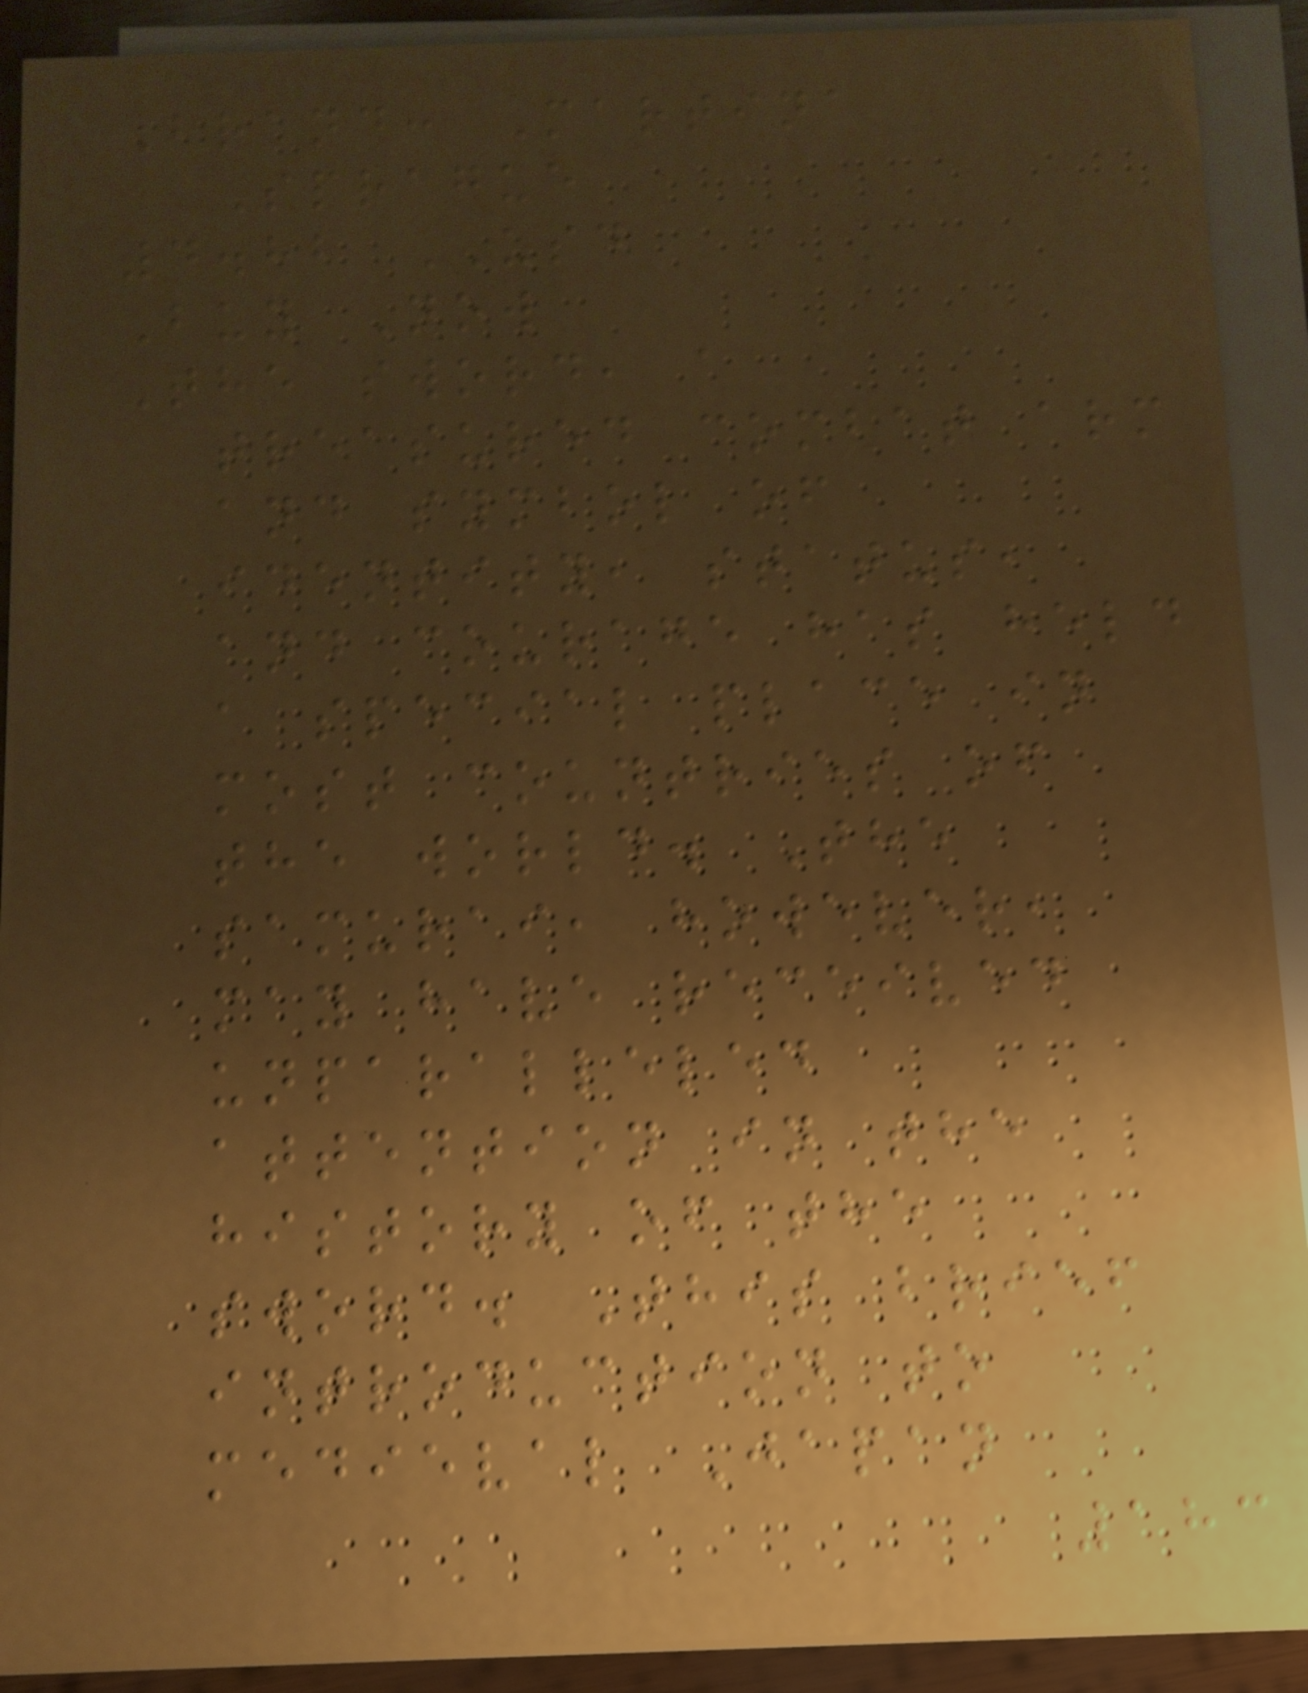Brand: Martina
Sprague
4.82 USD
Buy Now
The sword, a
treasured combat arm
and symbol of
identity, status,
and courage has held
a special place in
most countries of
the world. The
samurai, however,
may have received
unparalleled
attention in the
history of the
sword. This brief
introduction to
medieval Japan
183
